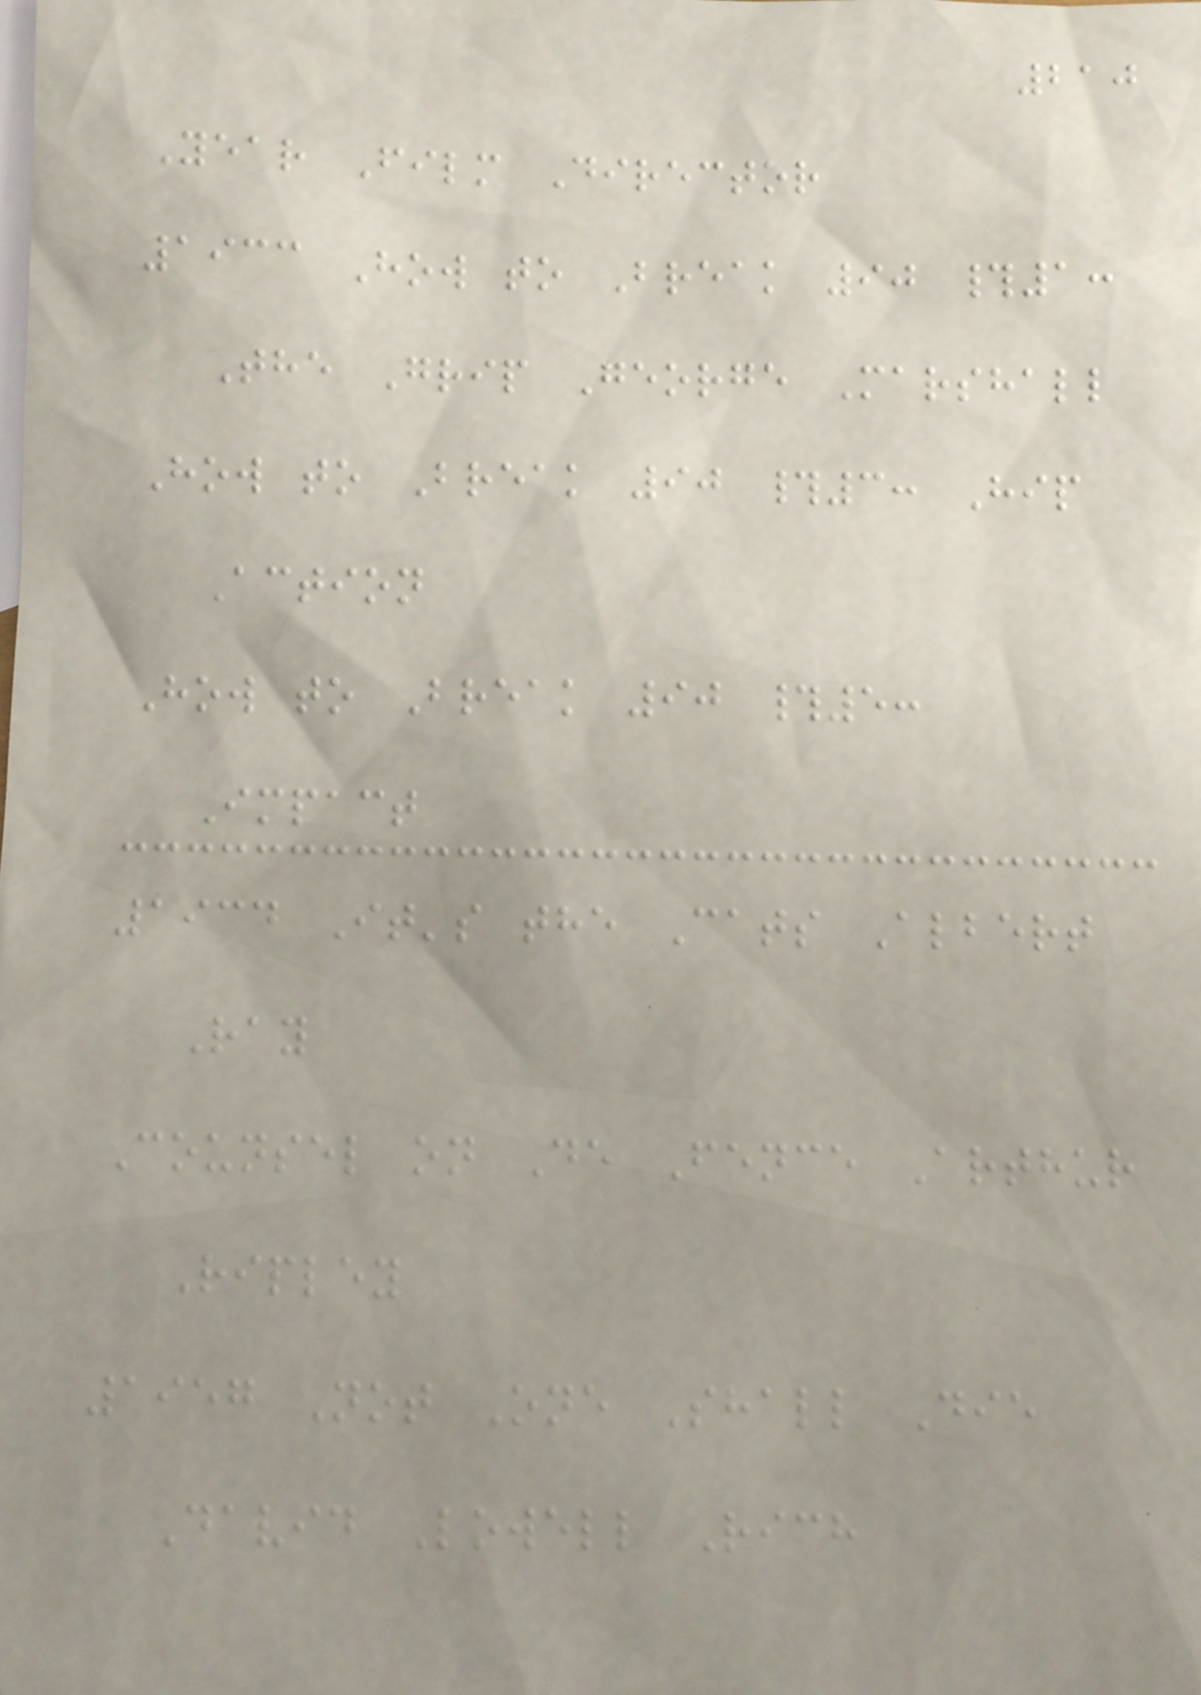210
Year Film Director
1933 How to Break 90 #1:
The Grip George Marshall
How to Break 90 #3: Hip
Action
How to Break 90 #5:
Impact
1934 It's the Cats Albert
Ray
Counsel on De Fence Arthur
Ripley
1957 Not One Shall Die
David Lowell Rich
